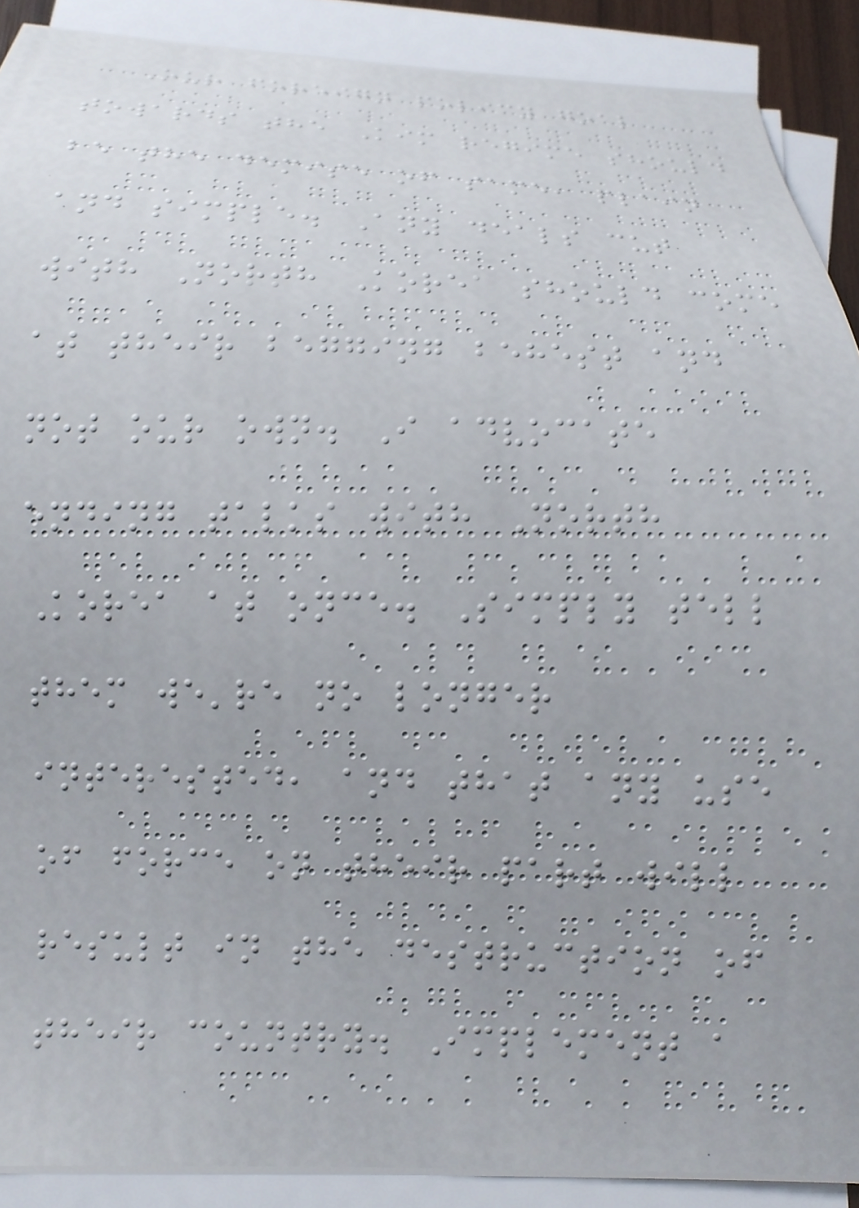Our foreign policy goal
towards the Kim regime should
be the demise of same, plain
and simple. Any deals cut
with North Korea should come
at their begging behest and
not our own. I advocate
ending talks with North
Korea at once. Simply tell
them we're no longer
interested, and that any use
of force on their part will
result in the destruction of
their country. Implement a
